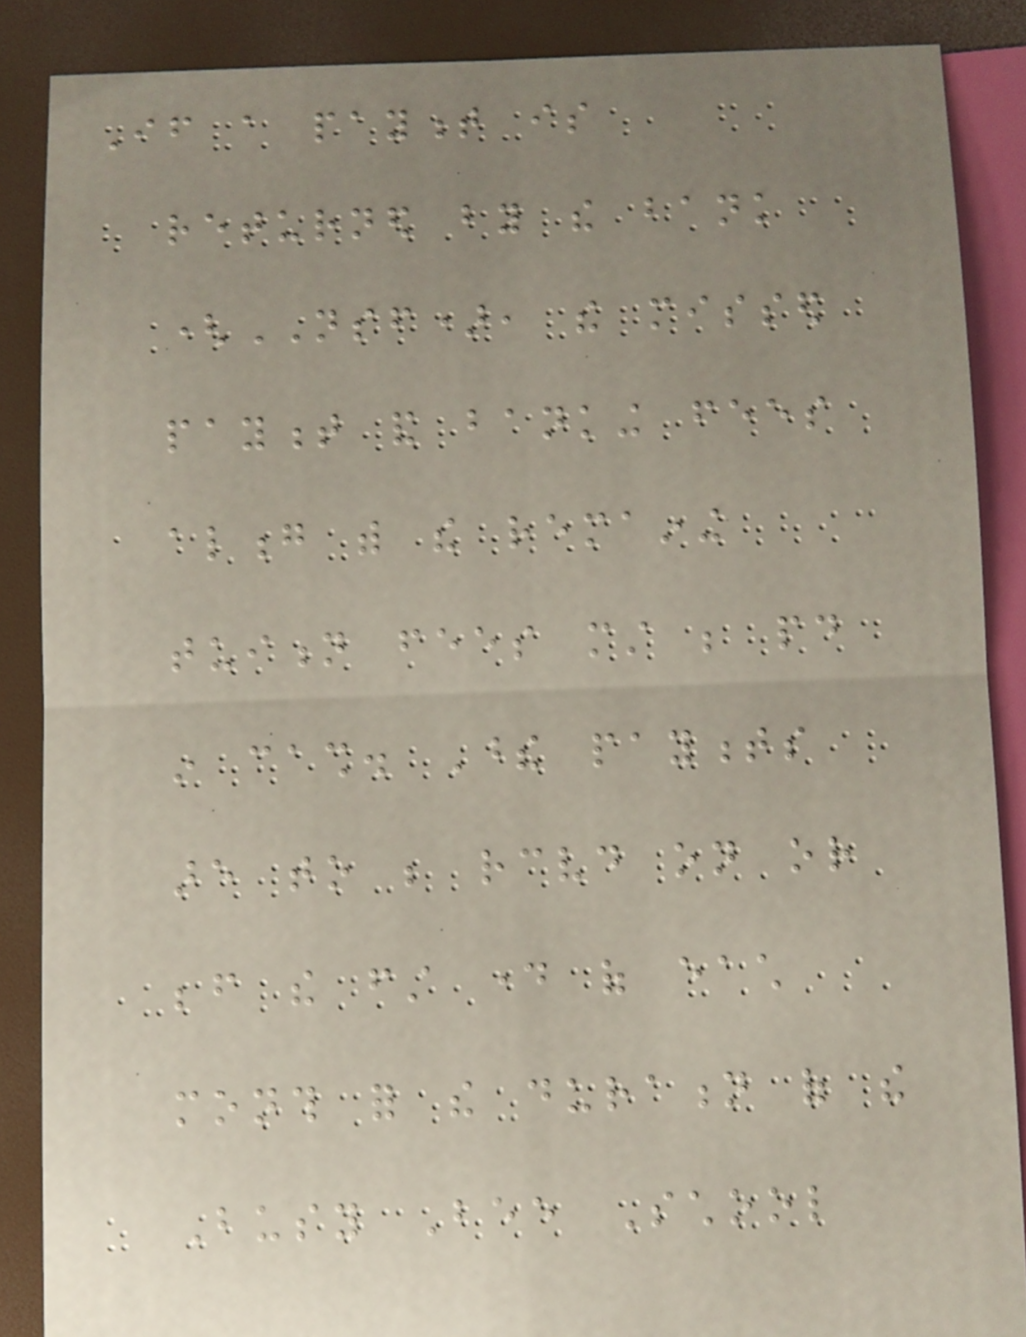If a payment is
returned by the bank
(NSF), the missed
payment and banking fees
along with the remaining
tuition fees must be paid
in cash. These payments
are to be received on or
before the first day of each
month for the duration of the
Busy Bee School
